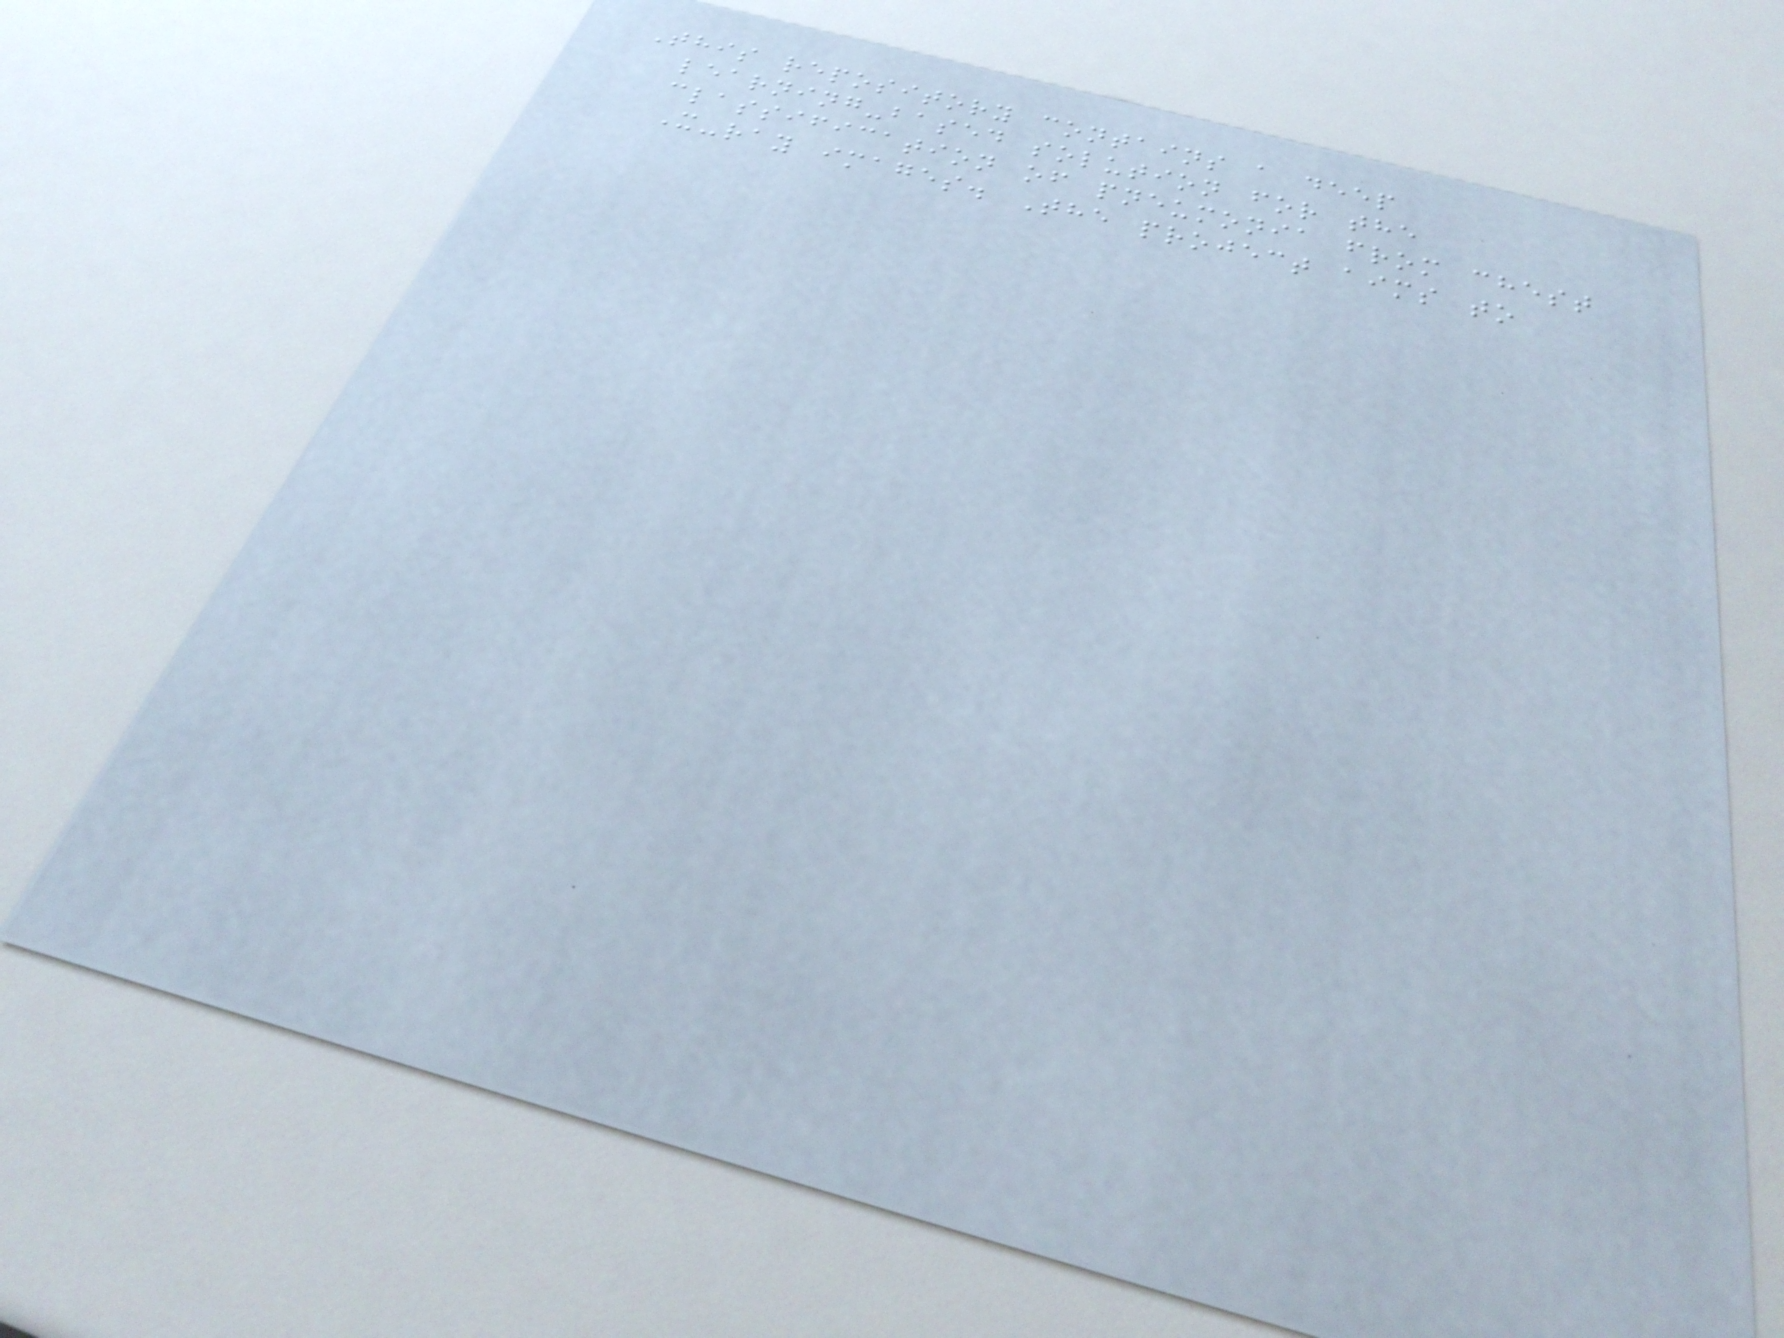This repository contains a deep
learning-based solution for the
classification of pneumonia from chest
X-ray images. The project aims to
